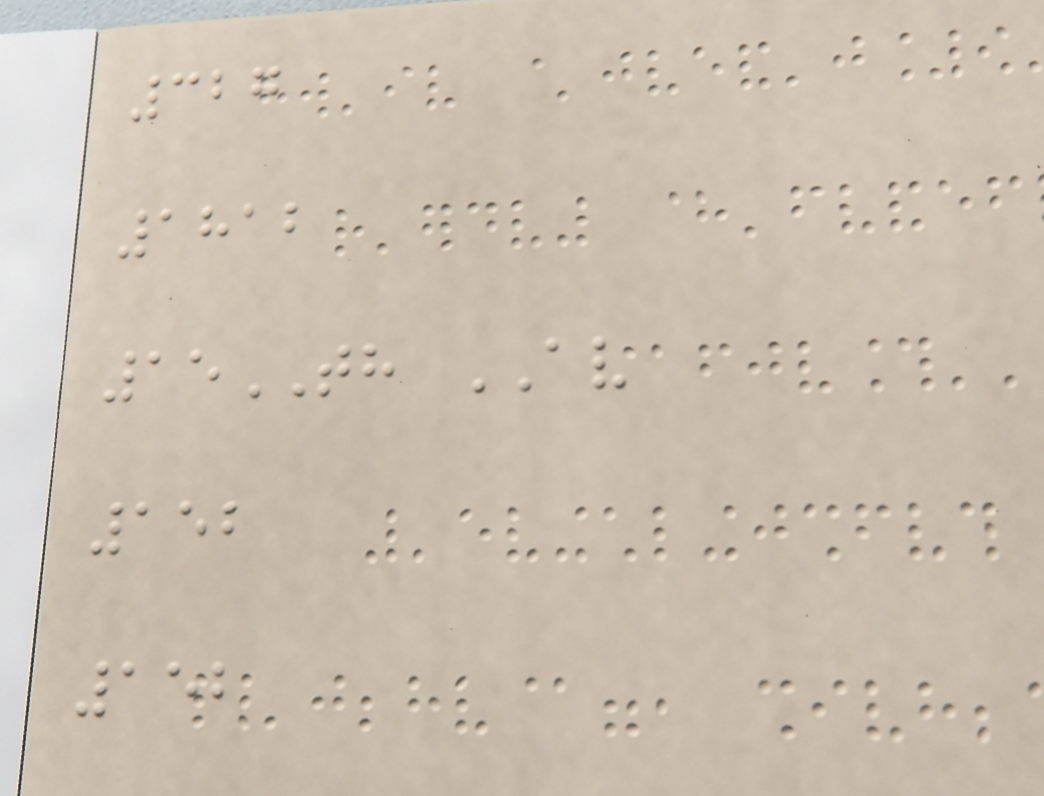327
1812
15TH AV
152
152
